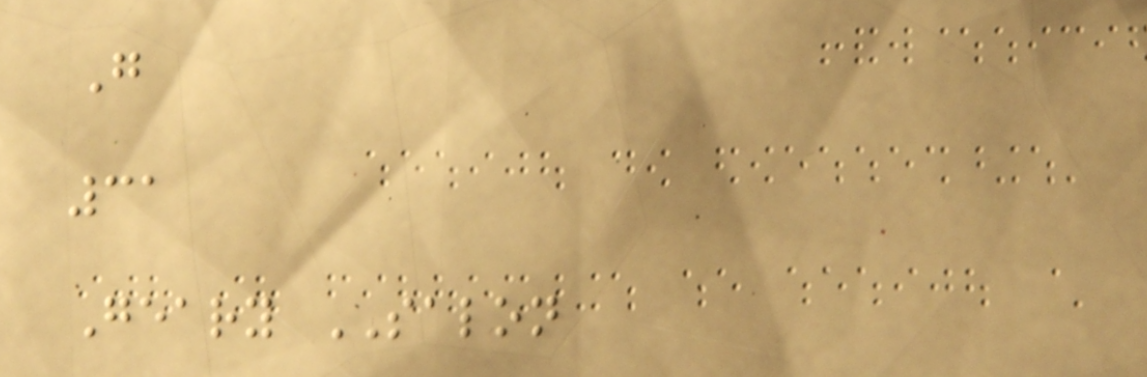G
31
Geary SALON
